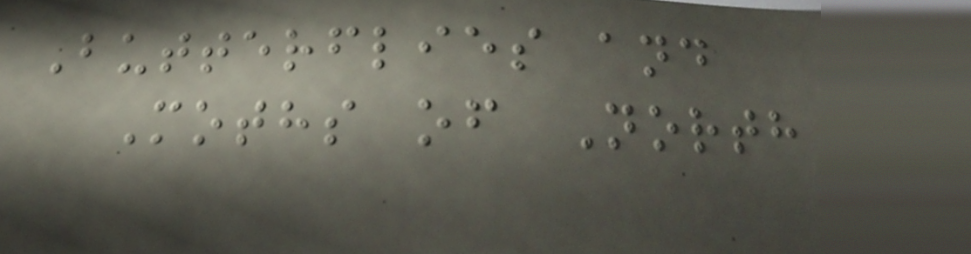Butterflies and
Moths of North
